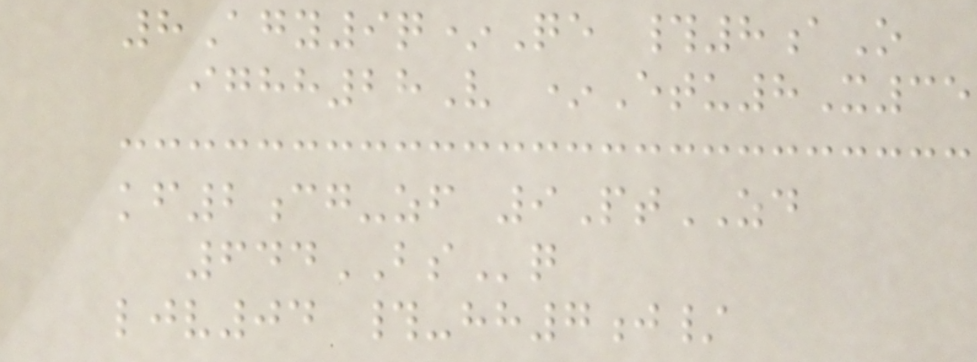8Agy9q*Qe #8aO
ighh28V *Etu8X35
kf2cg-zf 9PtZD
644BSq
ljv04 #-hh7j/
